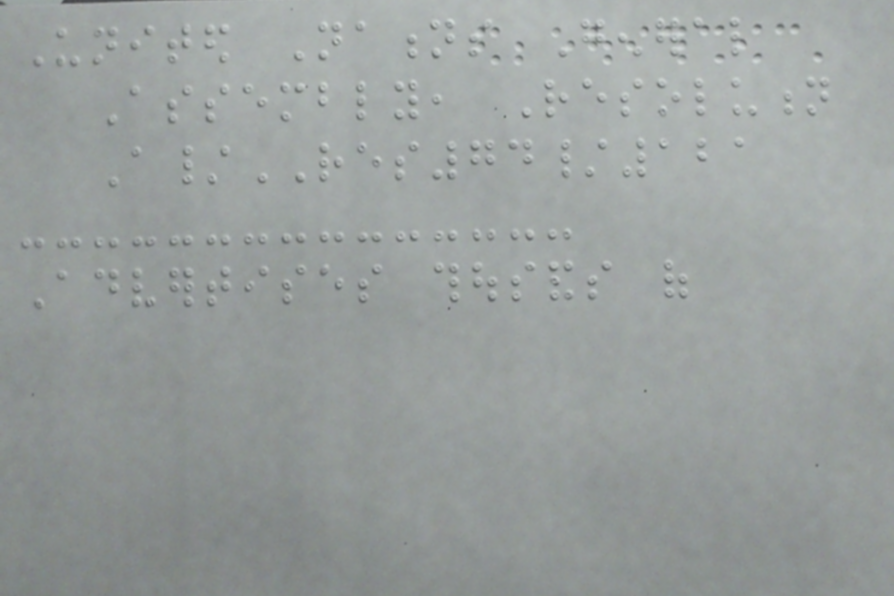United Nations General
Assembly, Resolution
A/RES74/121
Advertises thousands of
